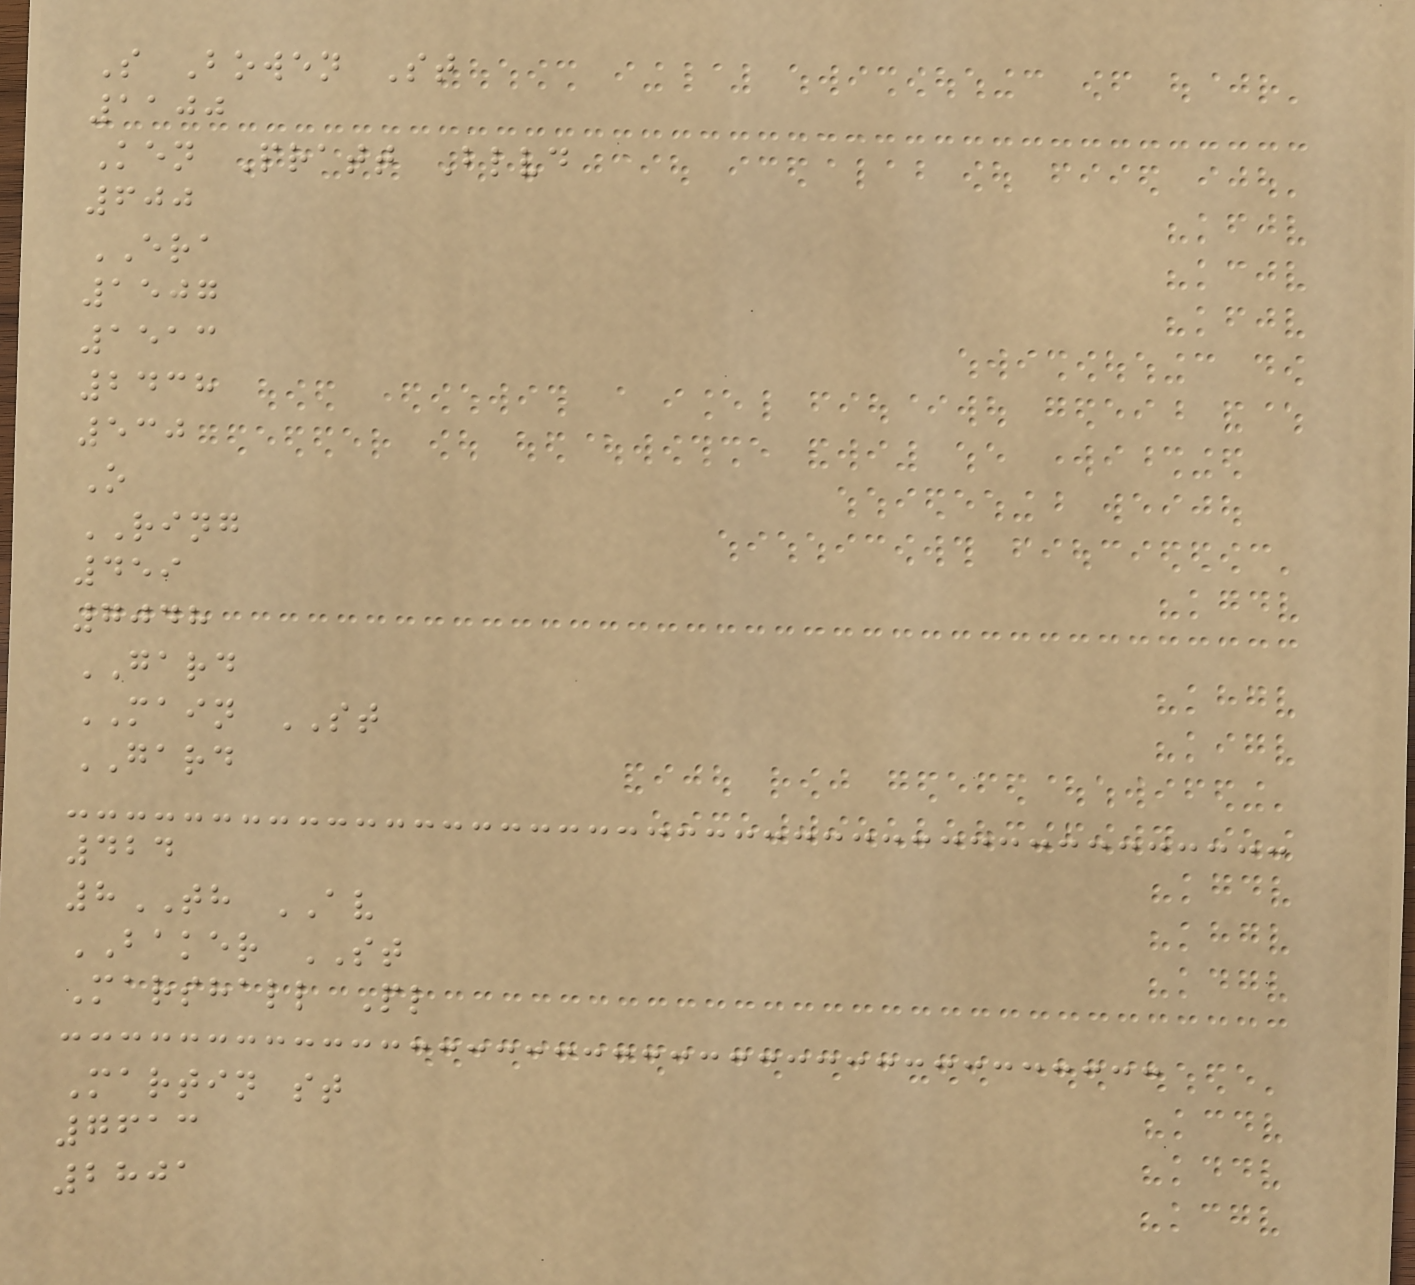S Bowen St
1100
Ken Pratt Blvd
600
ERA
1507
1513
2438
530
O
RING
459
7048
GARD
MAIN ST
GARD
424
8TH AV
BAKER ST
Marshall Pl
Martin st
7613
2801
